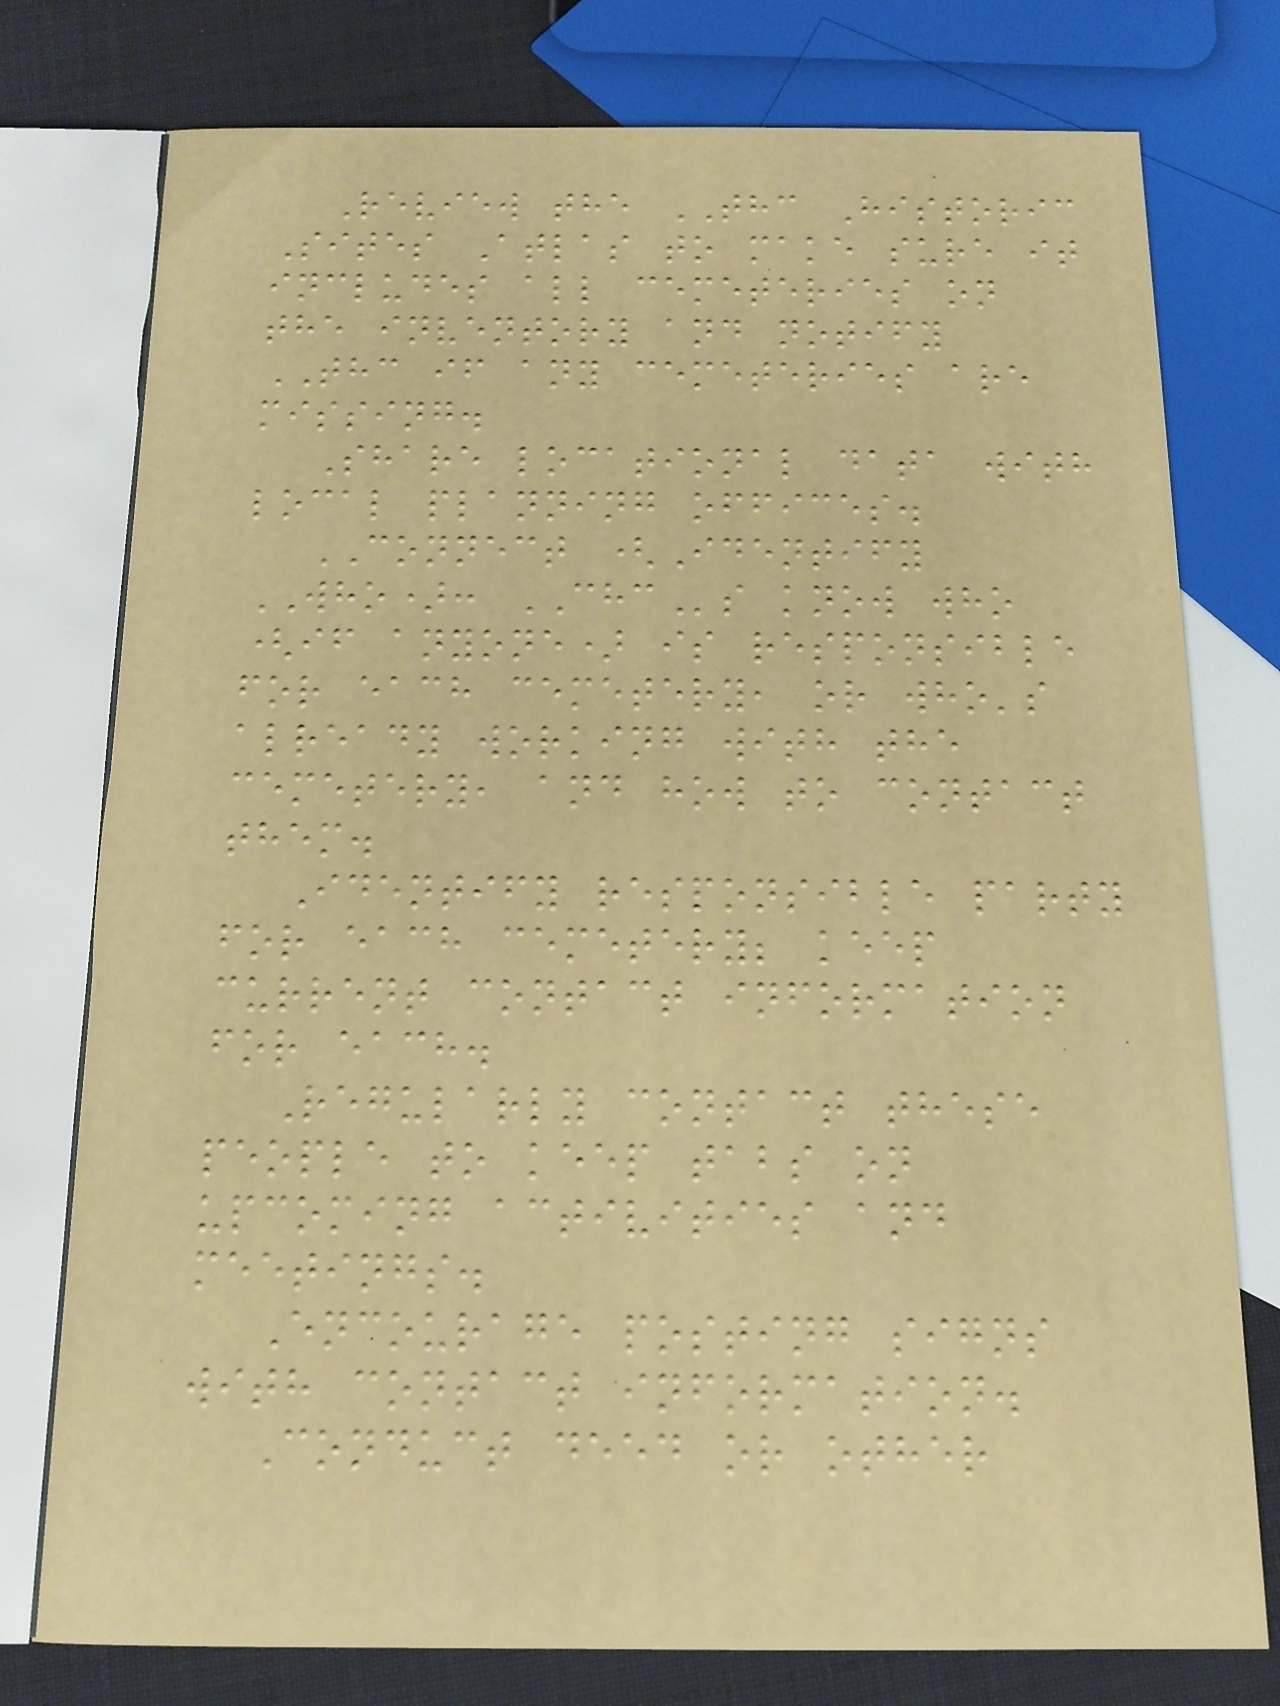Review the THC Historic
Sites Atlas to make sure it
includes all cemeteries on
the inventory and notify
THC if any cemeteries are
missing.
Share locational data with
local planning offices.
CONNECT (Identify
WHO): CHCs know who
(if anyone) is responsible
for each cemetery, or who's
already working with the
cemetery, and how to contact
them.
Identify responsible party
for each cemetery; keep
current contact information
for each.
Regularly contact these
people to keep tabs on
upcoming activities and
meetings.
Encourage posting signs
with contact information.
Conduct deed or other
